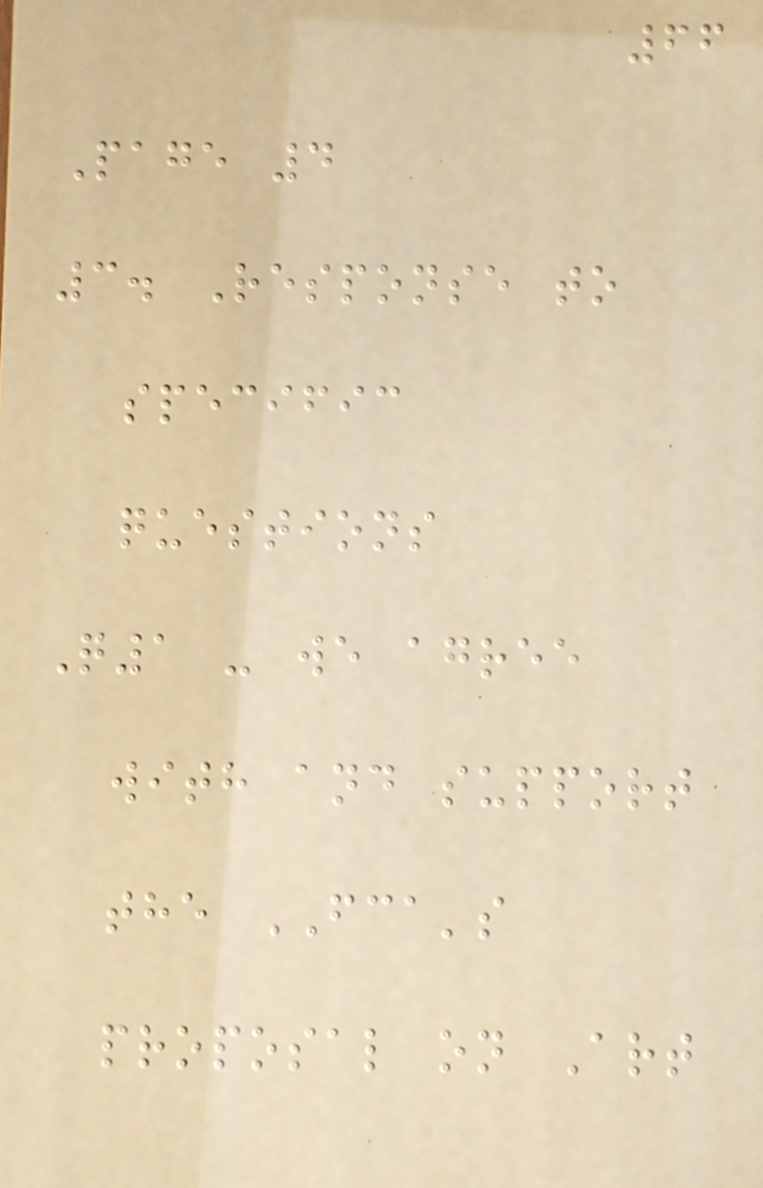66
Page 4
3. Response to
specific
questions
Q1 - we agree
with and support
the FCA's
proposal on Art
